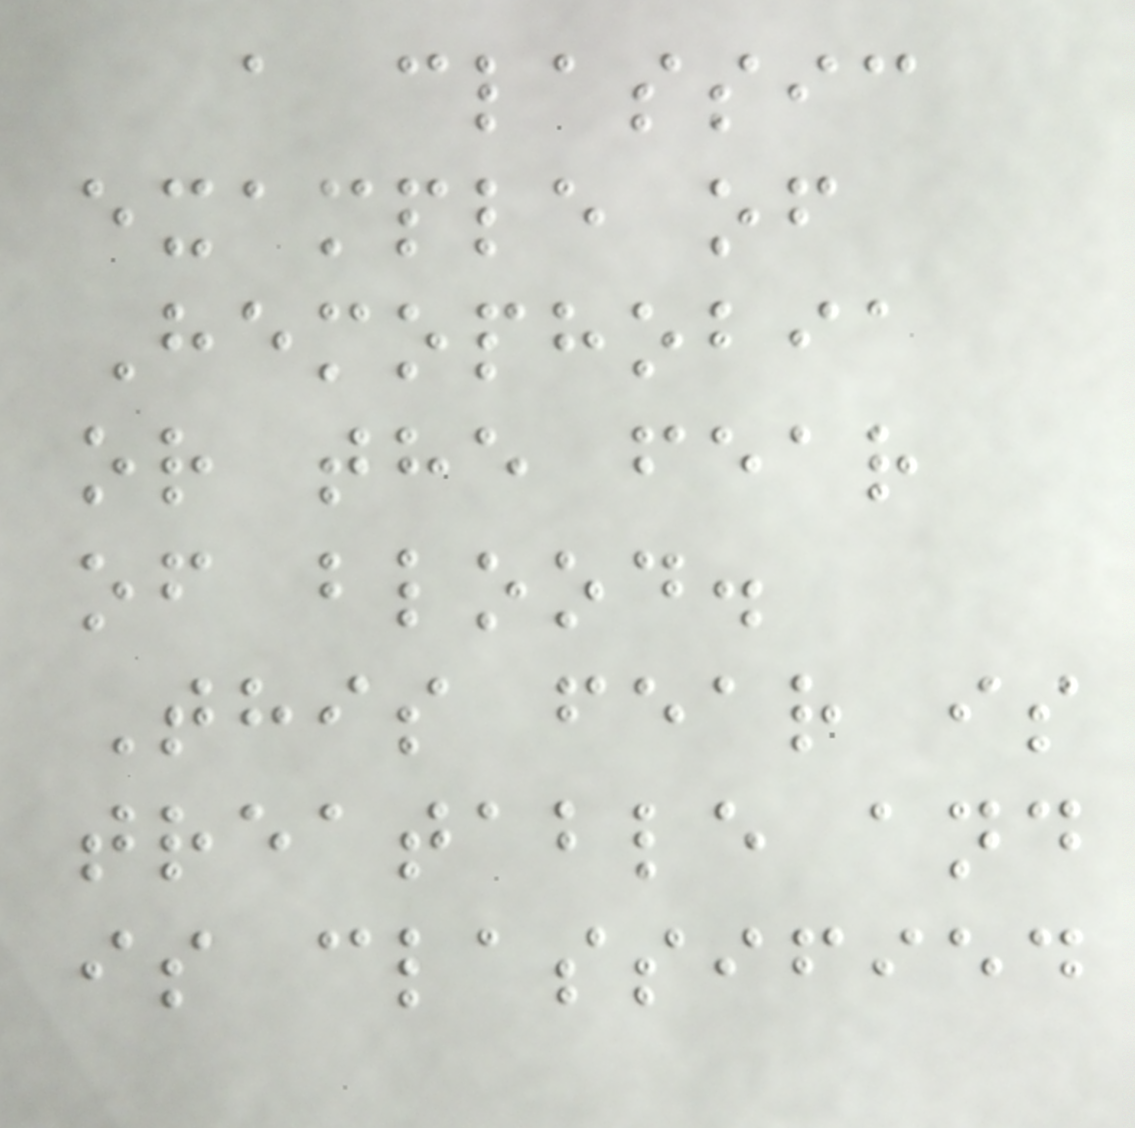a classic
example of
Hemophobia
or the fear
of blood.
This fear is
treatable and
is classified
